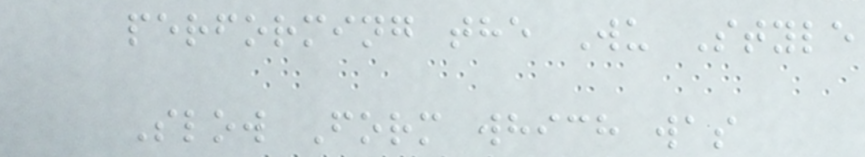performing the Wu Style
Slow Form which was
